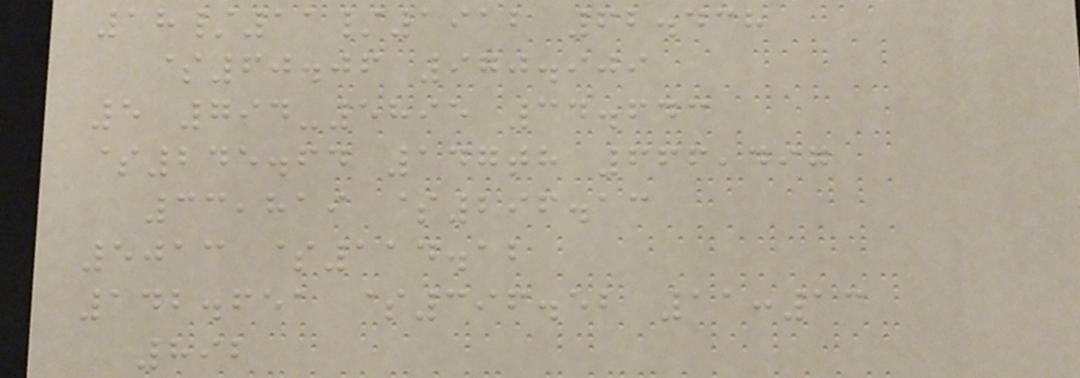18/11/1912 62.438
$60.06 970.909
5 794-5895 34.643
$245.64 147th 666,497
33,819 $296.13
5013 $114.12
142.651 $396.52 11:13
892
